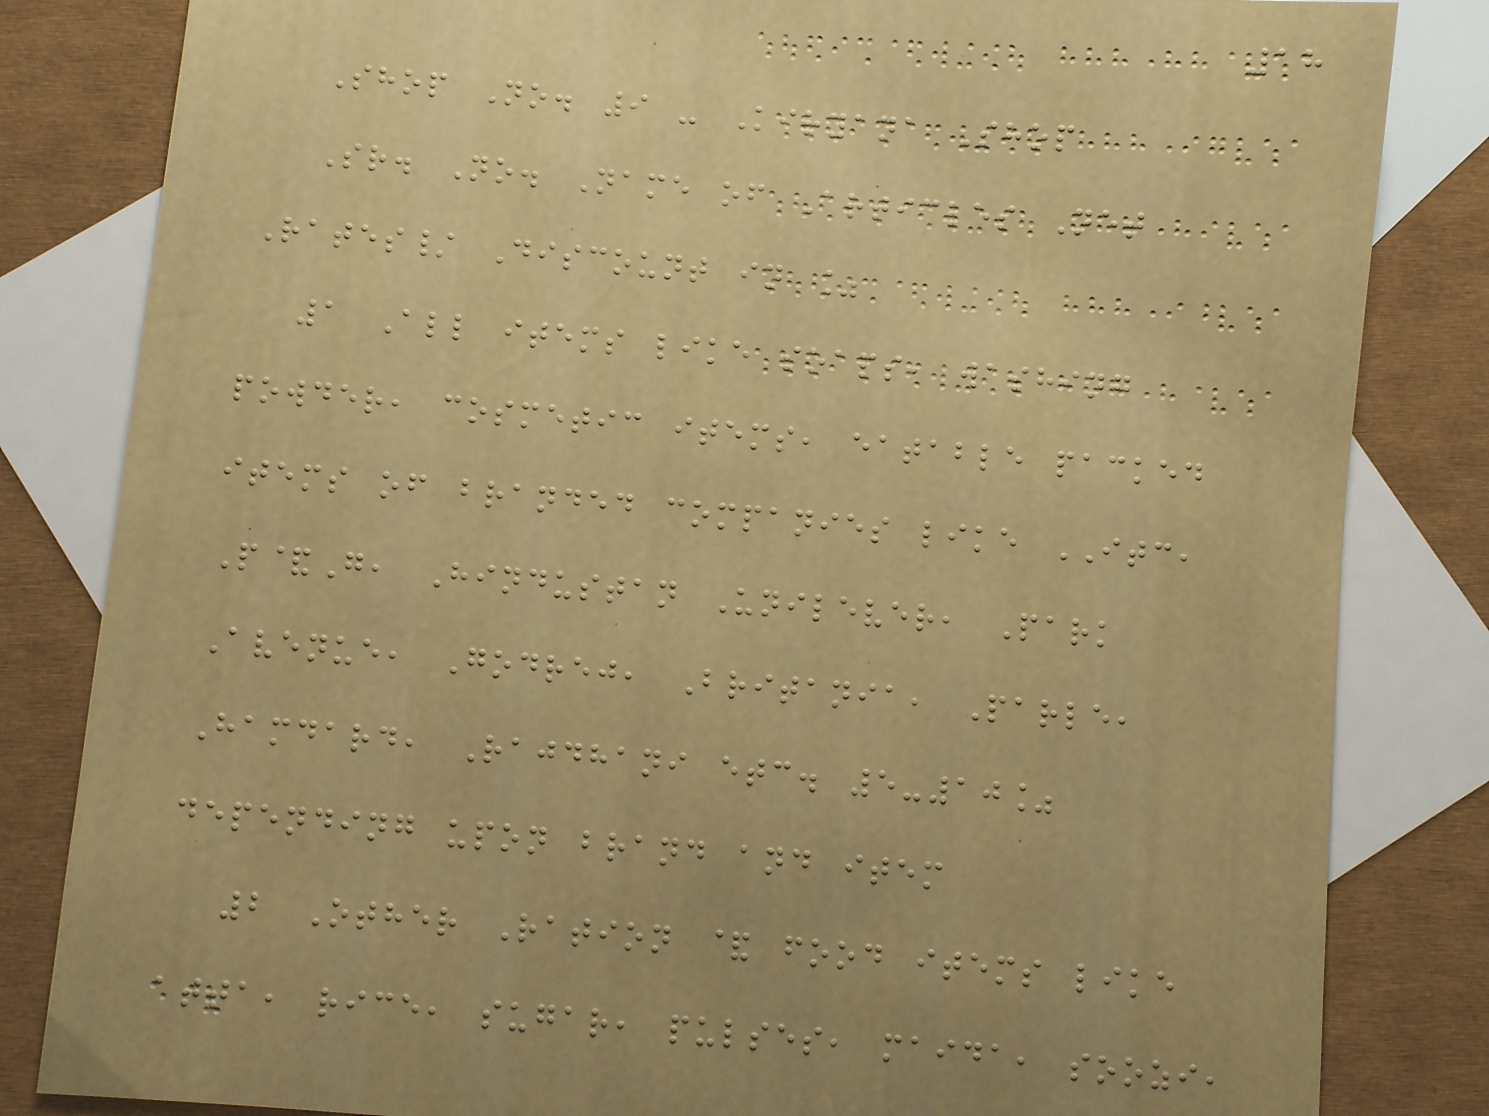18
Shop No. 9 - Kiryana Shop
Sr. No. Name of Articles Net
Rates/ Discount in %
1 All items like soaps, washing
powder, cosmetic items, eatable packed
items of branded companies like ITC,
P&G, Hindustan Unilever, Park
Avenue, Godrej, Britania, Parle,
Hamdard, Rajdhani etc. 5-10%
depending upon brand and item
2 Other Ration & food items like
atta, rice, sugar, pulses, maida, soozi,
